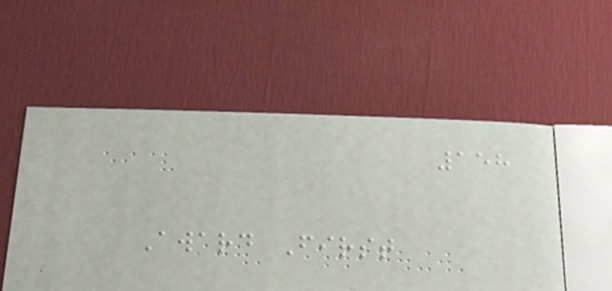158
Award First
